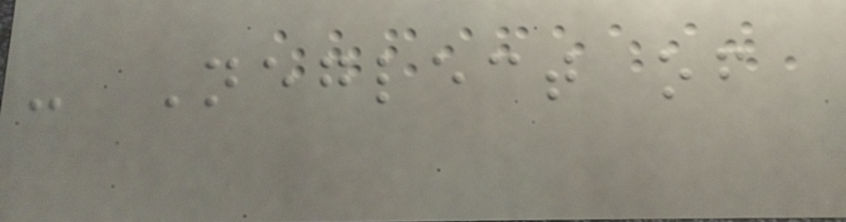- Neglect of
